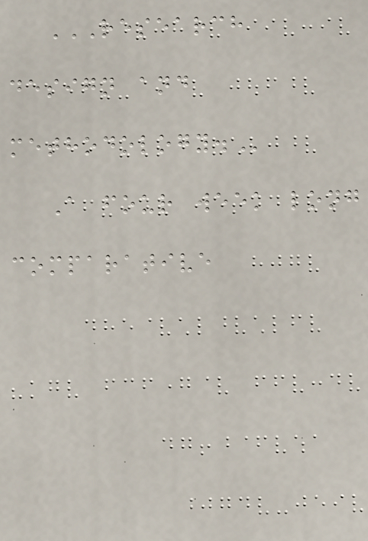RESEARCH
DESIGN AND
METHODOLOGY.
A four week long
comparative
